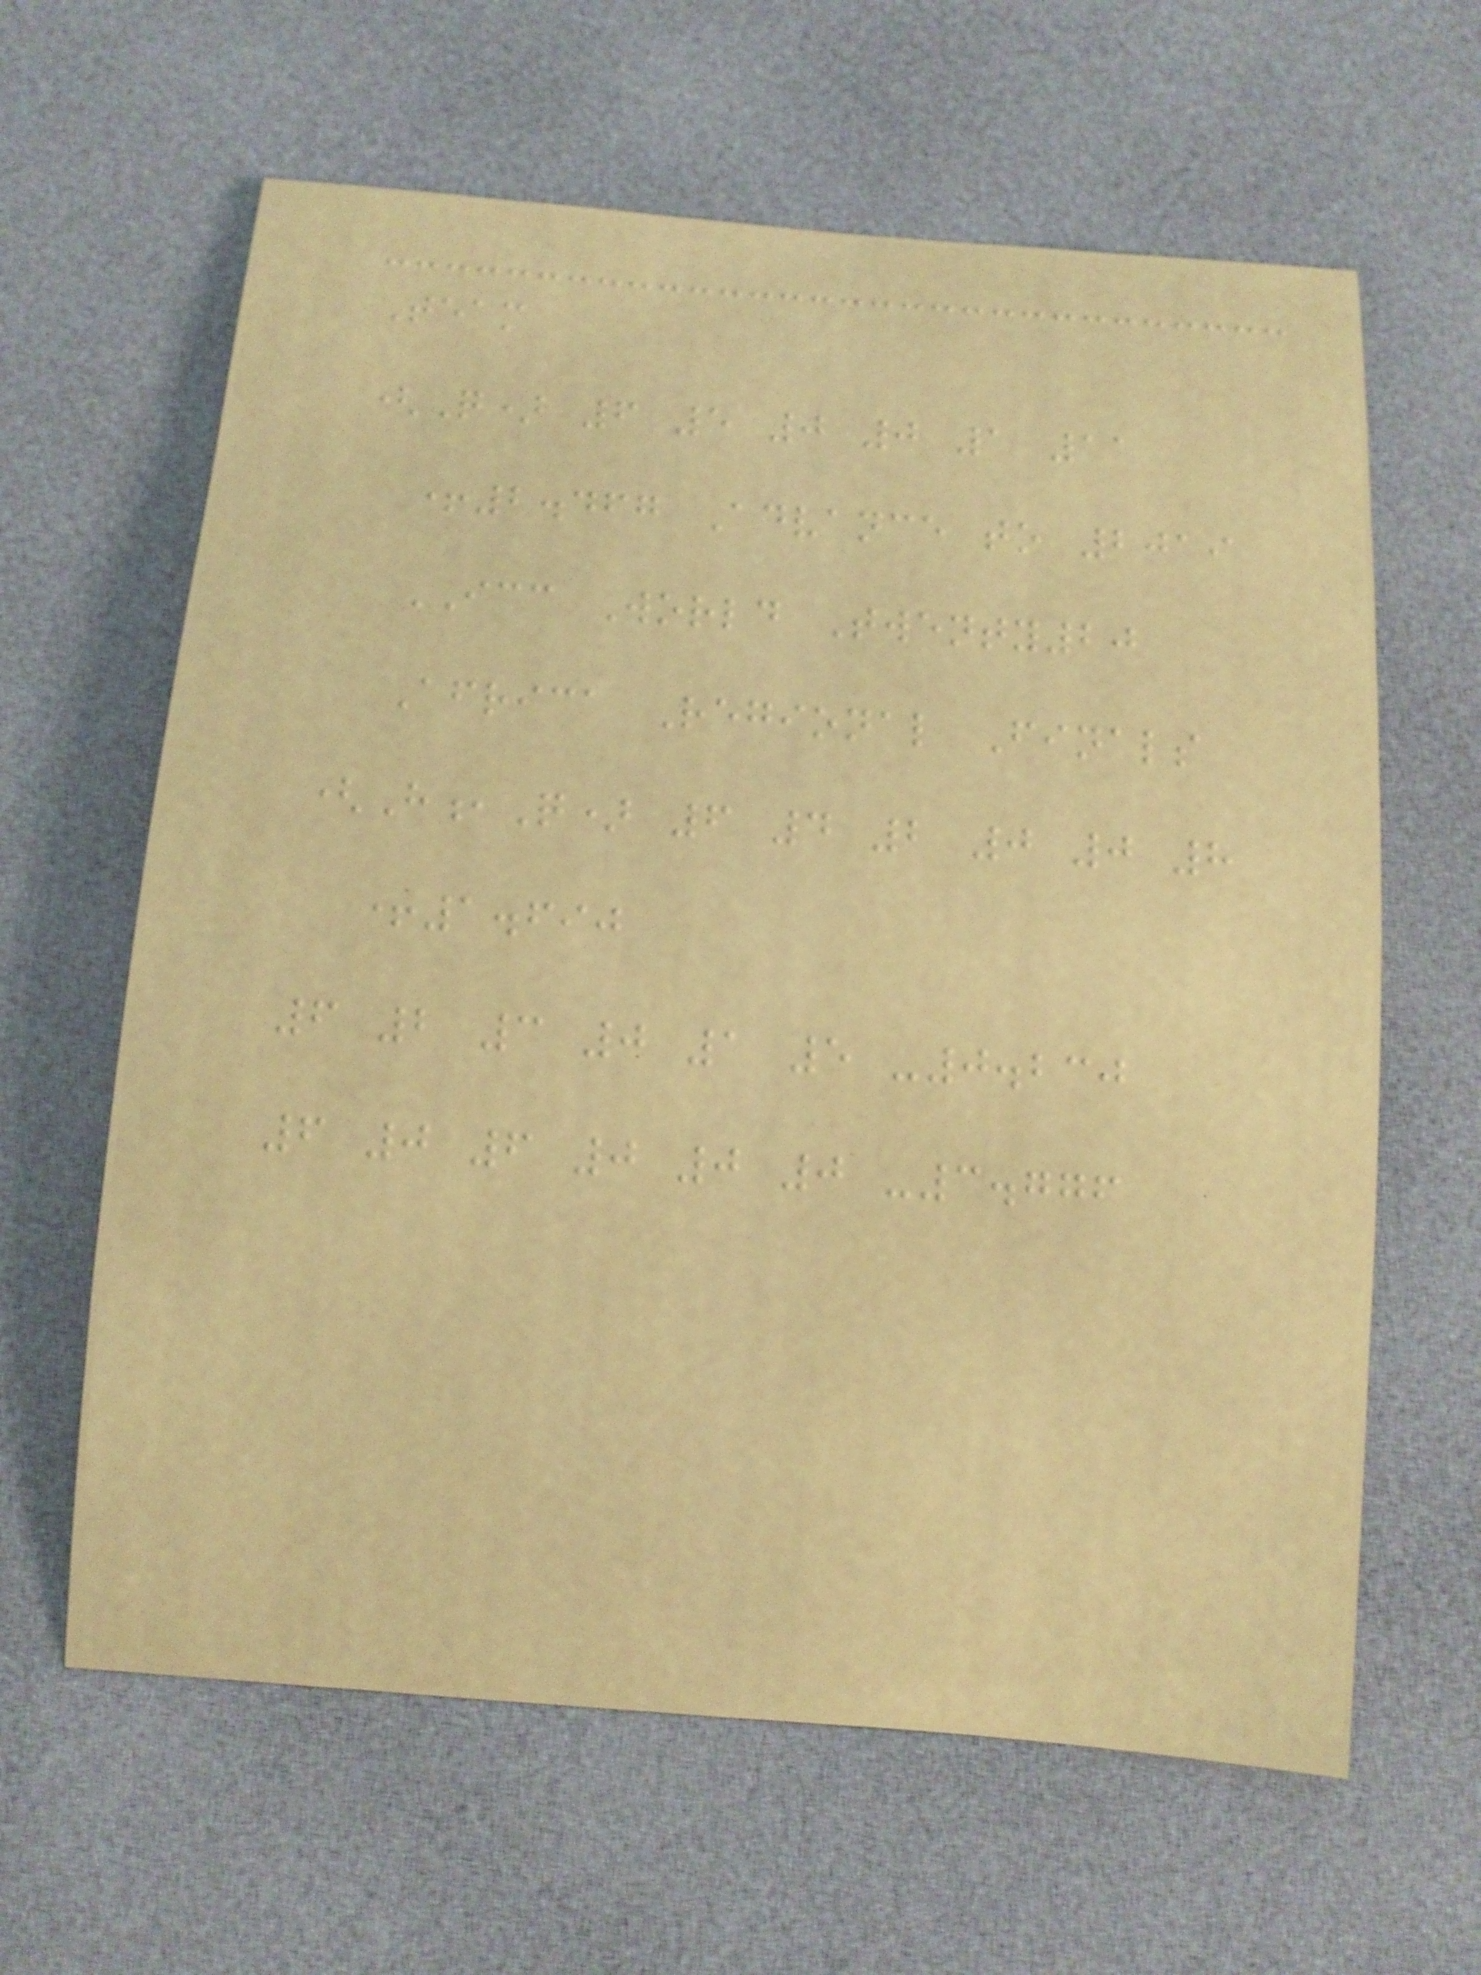Team
(Q) 6 5 0 0 1 11
+2.467 Advance to 2019
ICC World Twenty20
Africa Regional Finals
(H,Q) 6 4 2 0 0 8
+1.690
6 2 3 0 1 5 -0.230
6 0 6 0 0 0 -3.776
